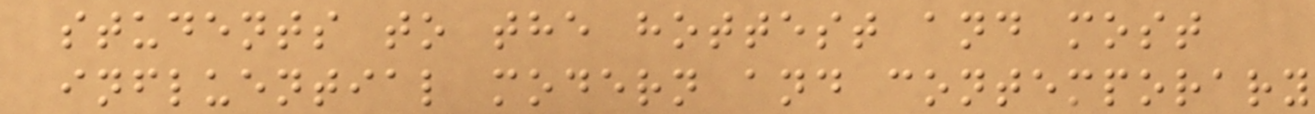students to the hottest and most
influential modern and contemporary
